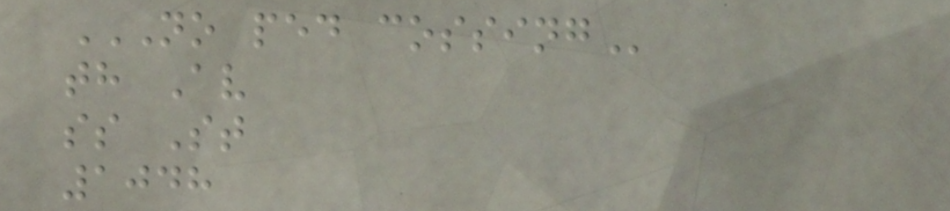NO PED COSSING
th Av
ss St
1048
